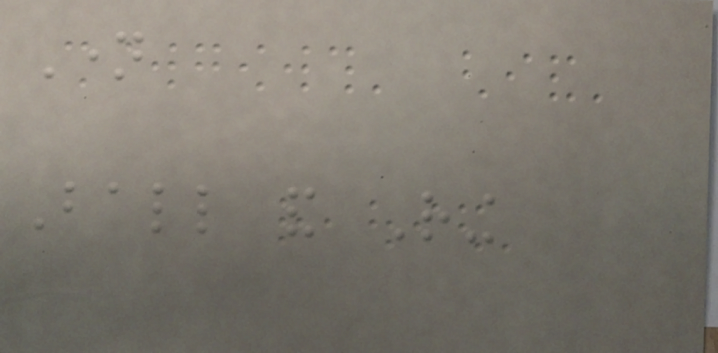Name
Ball and Ring
